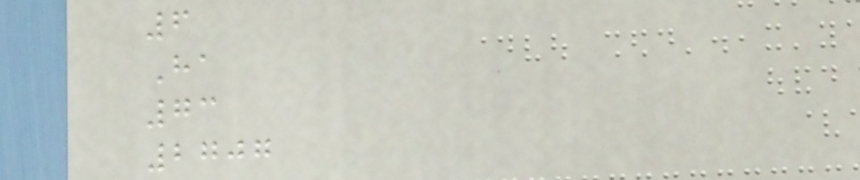6
Ha
73
2707
